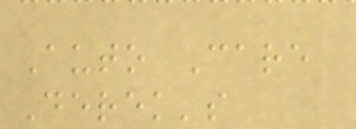Auto Care
Derek's
